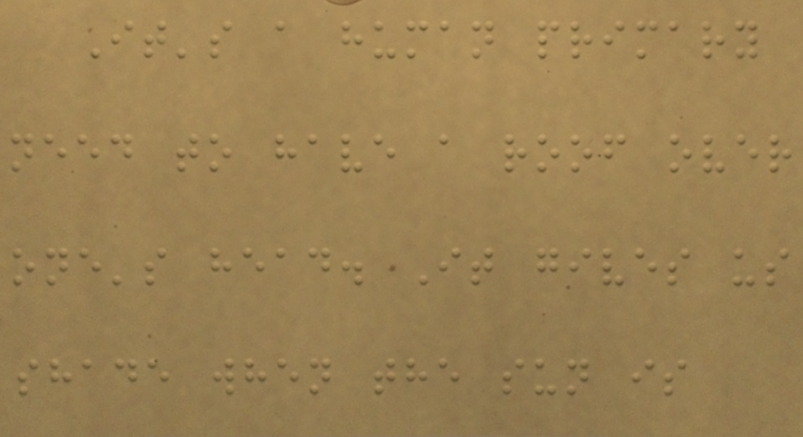It's a human primary
need to have a roof over
one's head. It gives us
shade when the sun is
